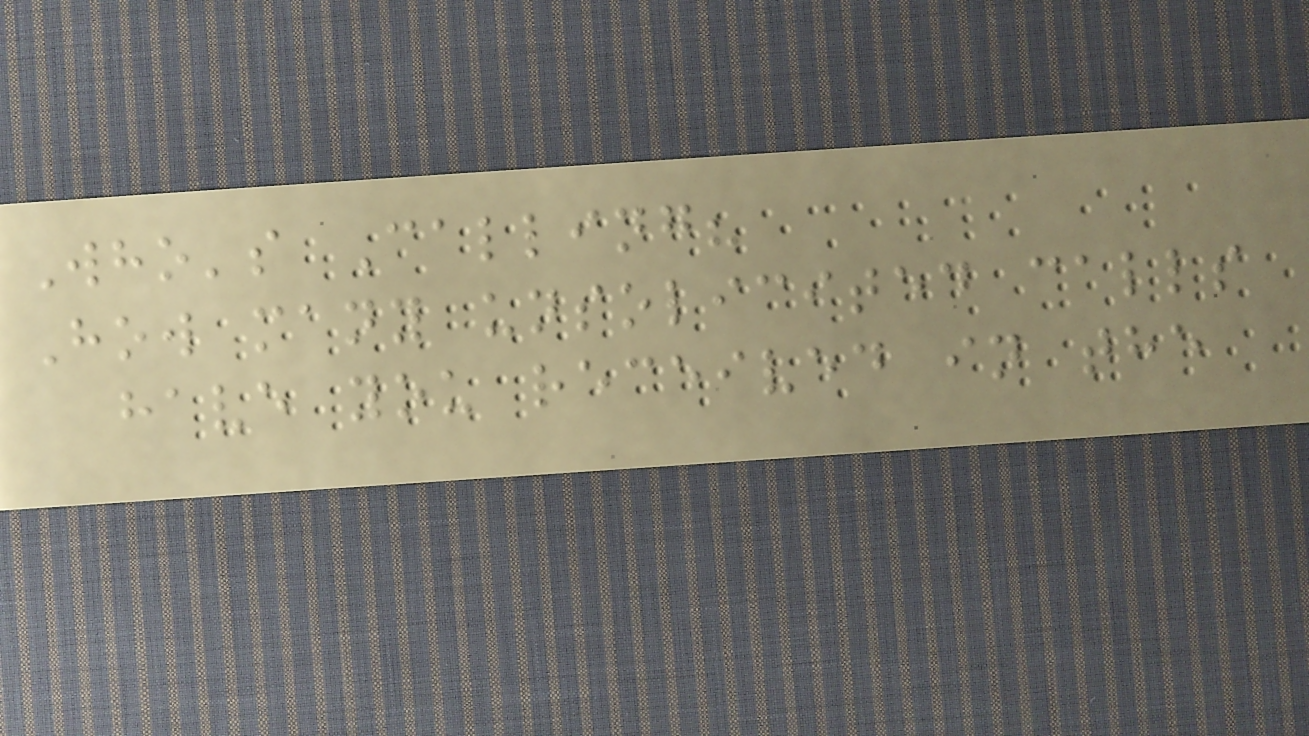Who's Calling?
How many unsolicited calls
have you received in the
